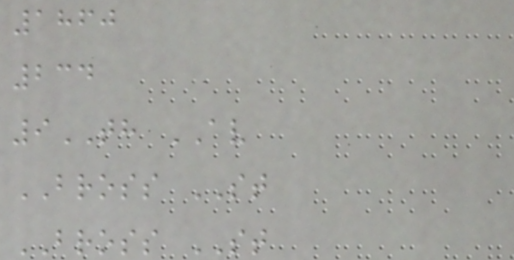1860
234
9TH AV
BROSS ST
BROSS ST
